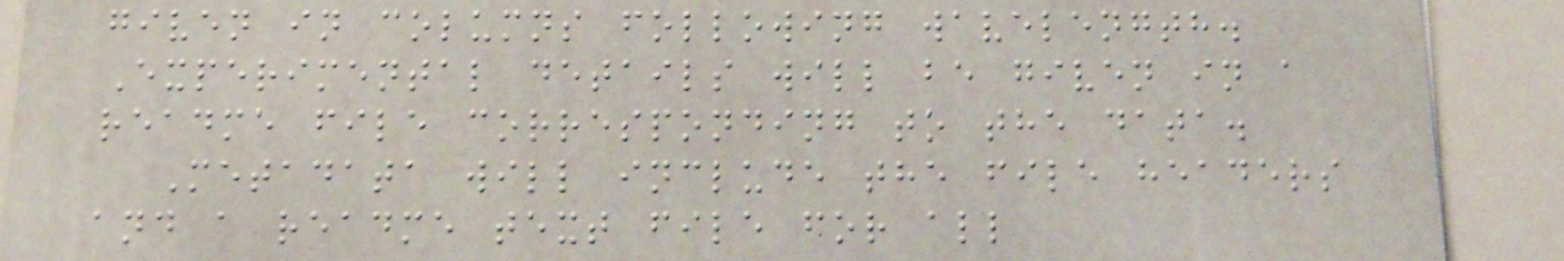given in columns following wavelength.
Experimental details will be given in a
readme file corresponding to the data.
Metadata will include the file headers
and a readme text file for all
